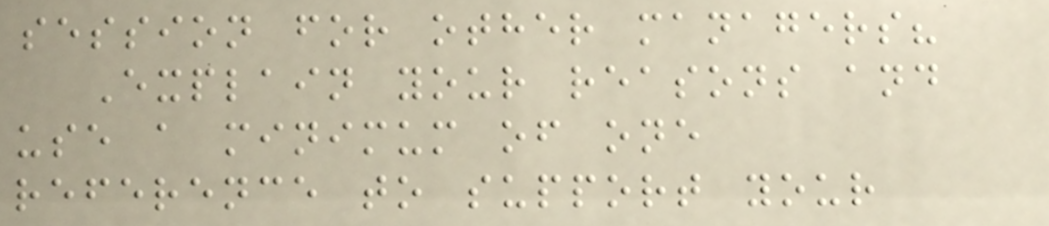session for other managers?
Explain your reasons and
use a minimum of one
reference to support your
